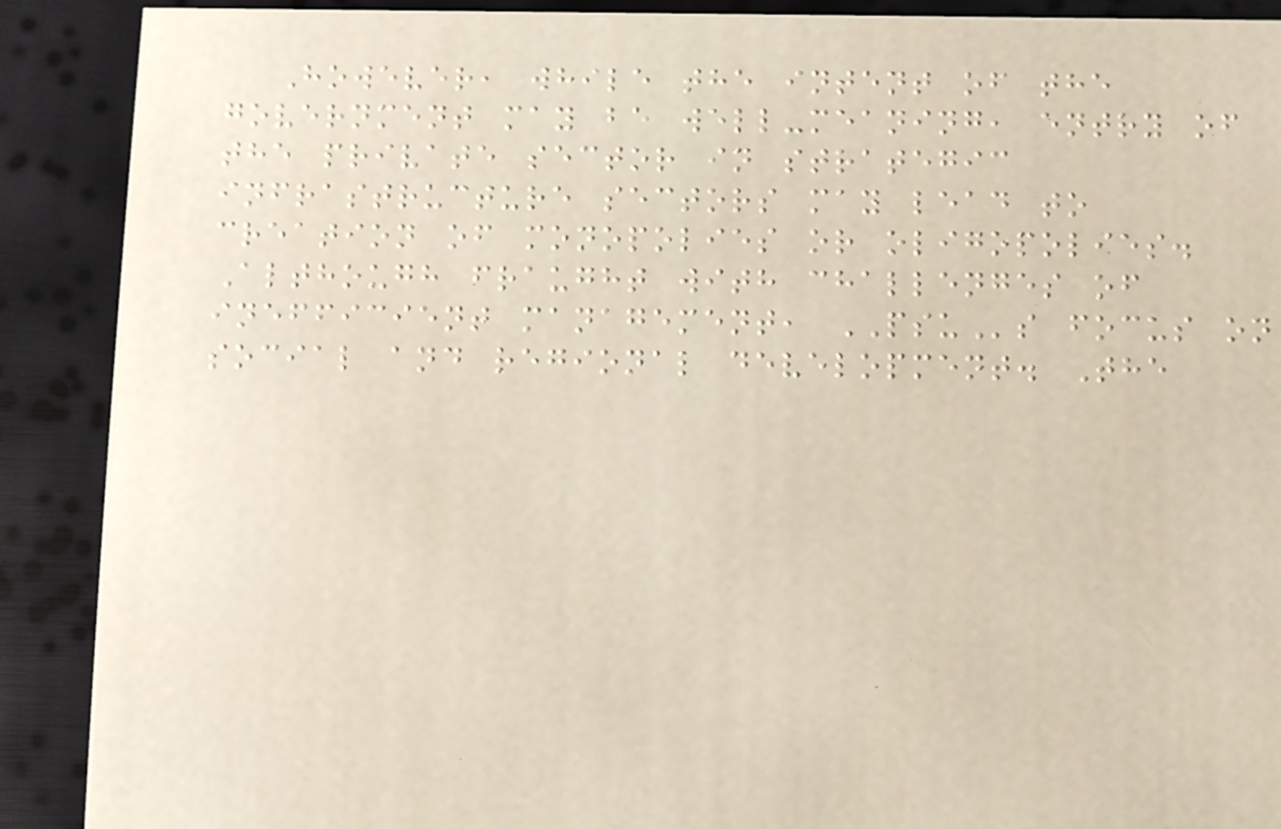However, while the intent of the
government may be well-meaning, entry of
the private sector in strategic
infrastructure sectors may lead to
creation of monopolies or oligopolies.
Although fraught with challenges of
inefficient management, PSUs focus on
social and regional development. The
